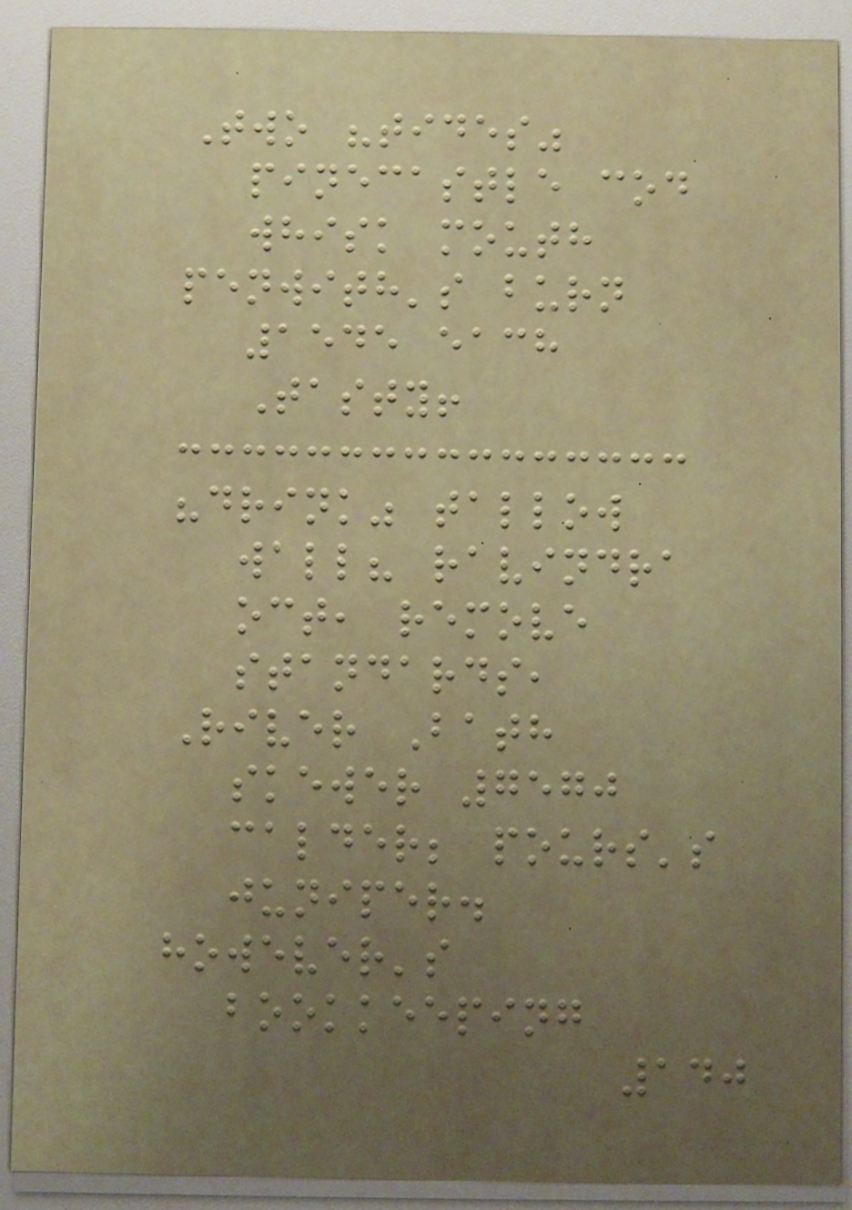Two "tides"
pinecastle cod
whisk mouth
penwith's burn
1545 each
Tasty!
"drink" tallow
wall? ravindra
oct, remove
standards,
River Bath
skewer 7570
calder; pours's
juniper.
however's
bookkeeping
140
